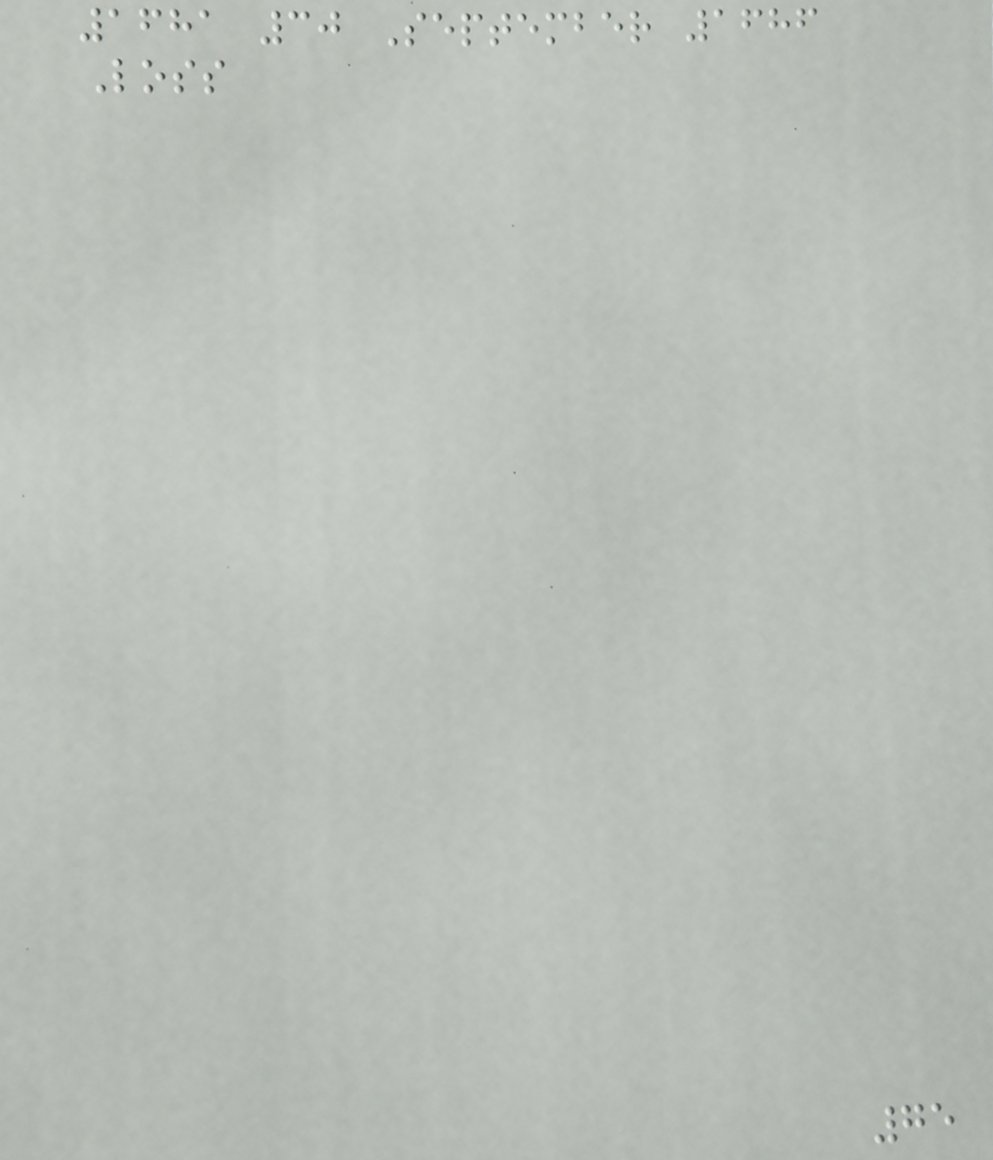1681 30 September 1686
Loss
75
